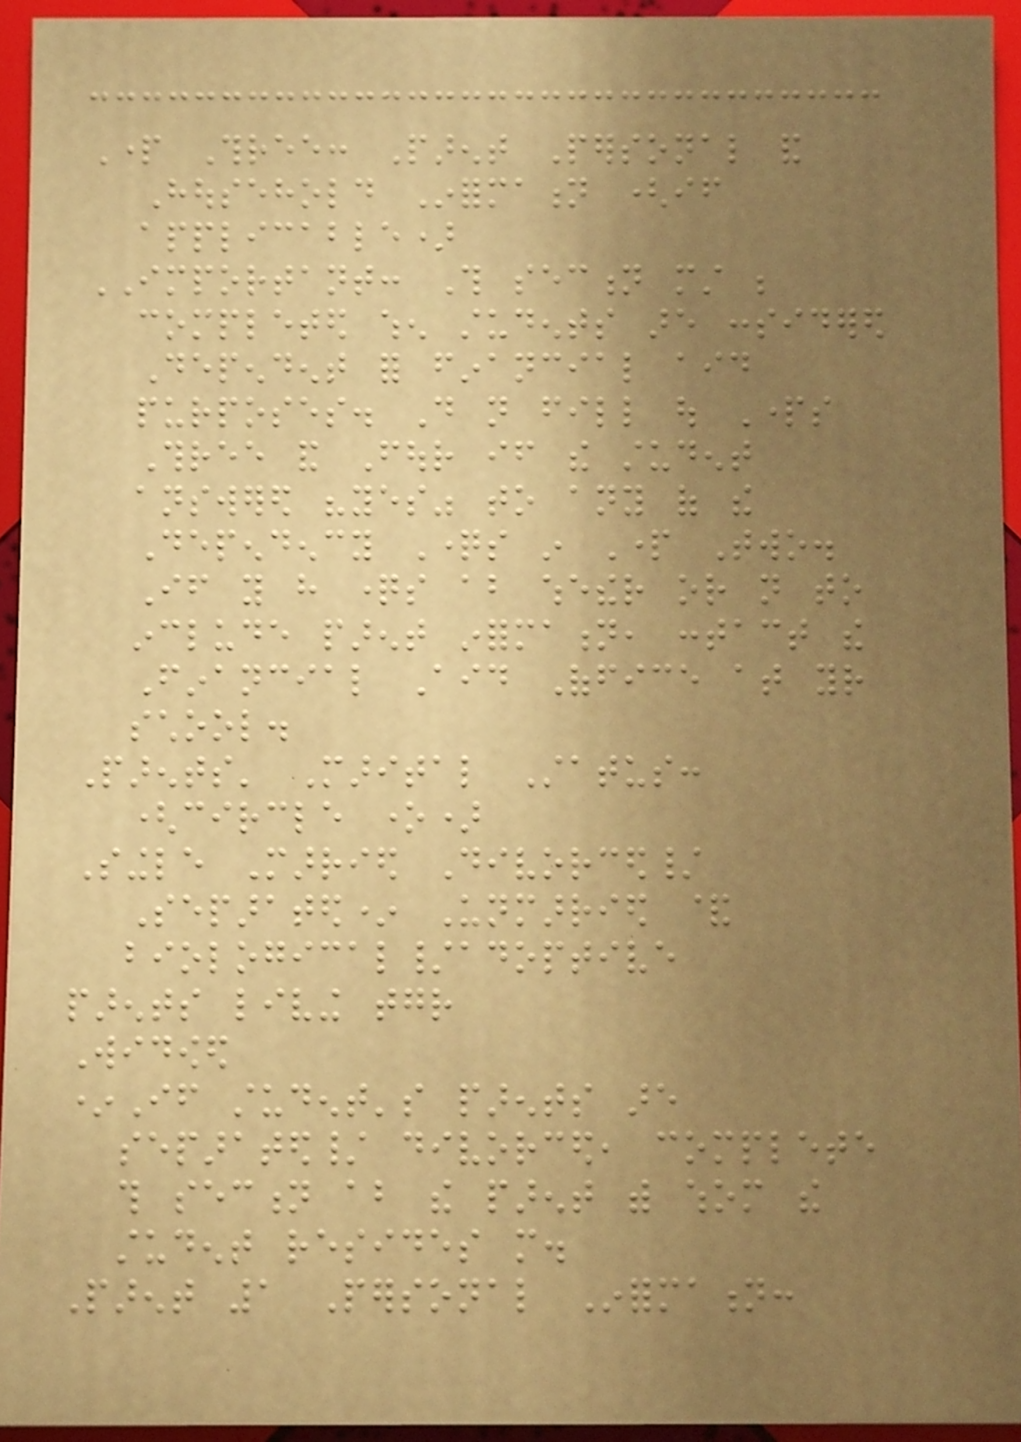Part Three: Parent Personal and
Household Information (if
applicable)
IMPORTANT: This section must be
completed when students are considered
Dependent for financial aid
purposes. Do not fill out Parts
Three and Four if the student
answered "yes" to any of the
Dependency Questions in Part Two.
If you have questions about whether or not to
include parent information, contact the
Financial Aid Office at your
school.
Parents' Marital Status:
(circle one)
Single Married Divorced/
Separated* Unmarried &
biological/adoptive
parents living together
Widowed
*If student's parents are
separated/ divorced, complete
this section about the parent with whom the
student resides more.
Parent 1 Personal Information:
